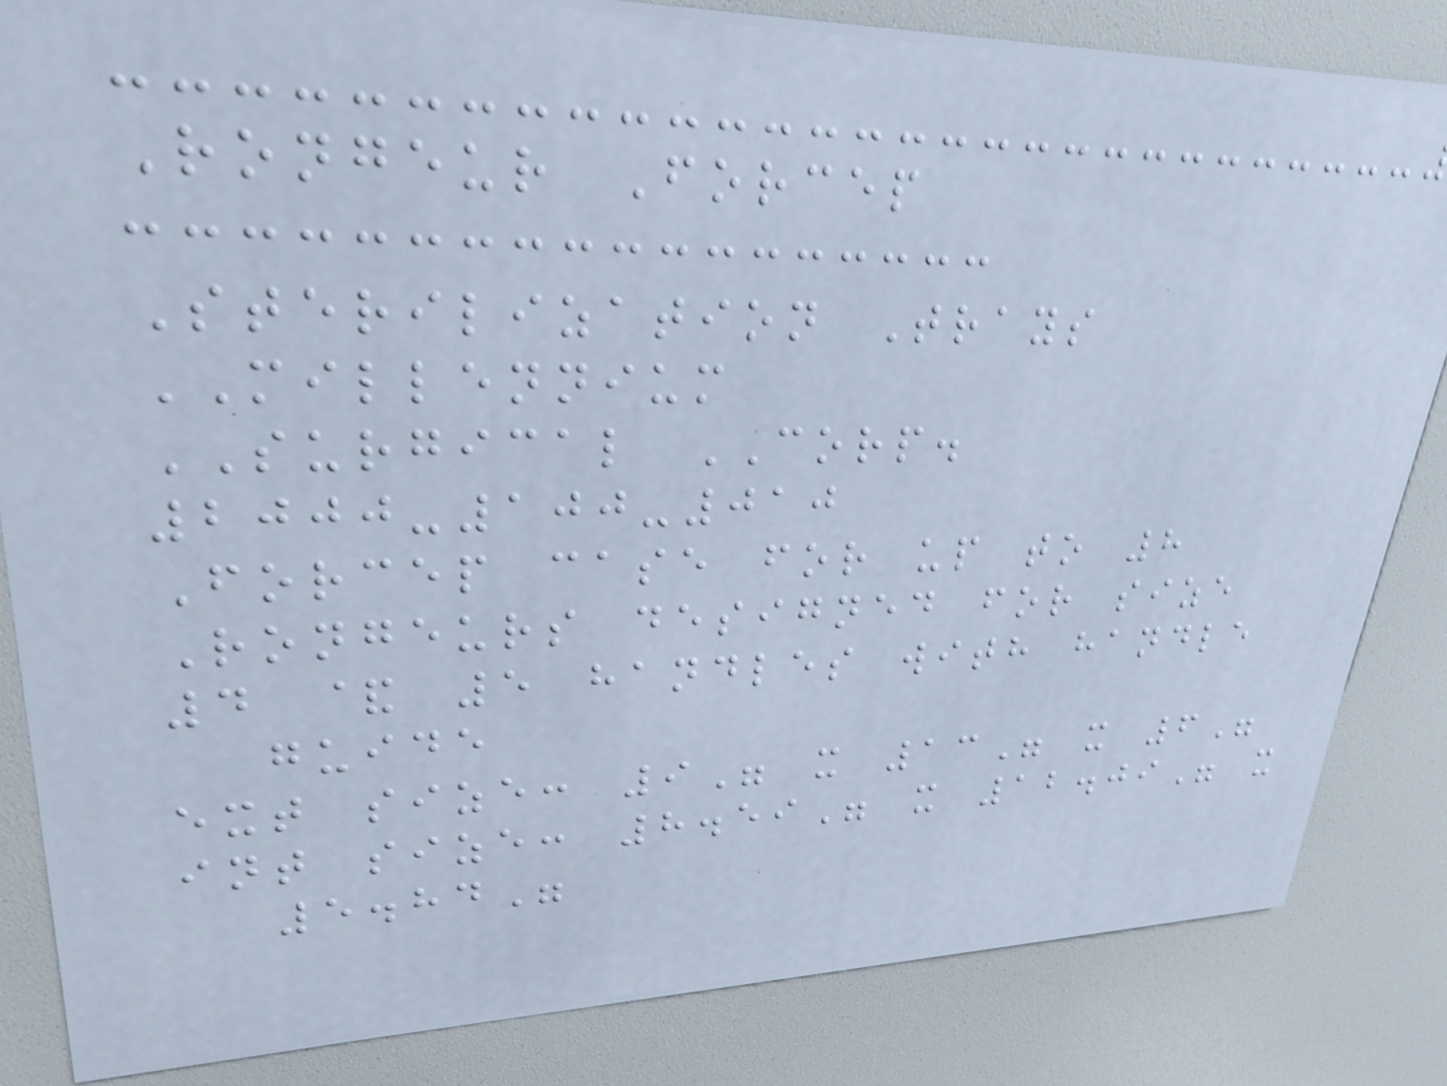Rongeur Forcep
Sterilization Trays
MILLENNIUM
SURGICAL CORP.
2000-100-010
Forcep case for up to 8
Rongeurs designed for size
4 & 5 handles with handle
guide
ext size: 9" x 13" x 6"
int size: 8.59" x 12.09" x
5.84"
